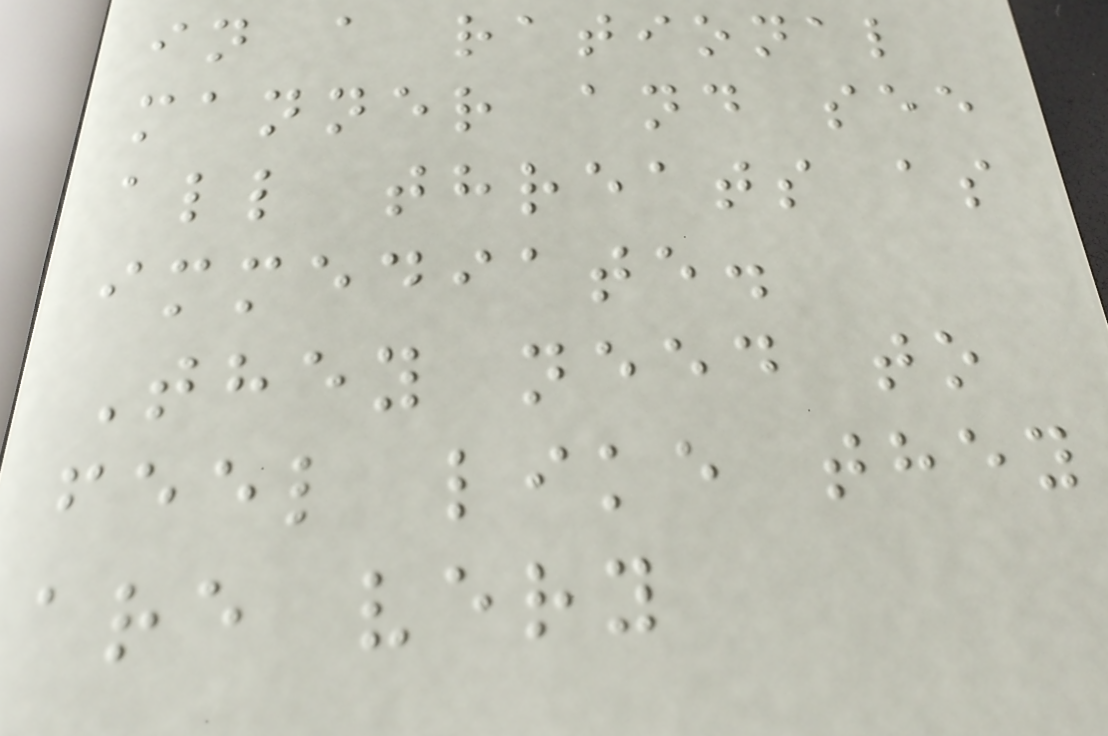in a rational
manner and see
all threats as
immediate.
They need to
feel like they
are very
